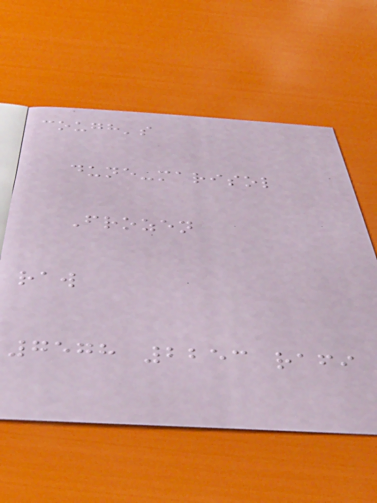cough's
dune-marisol
Frozen
raw
7578 2253 rafi
